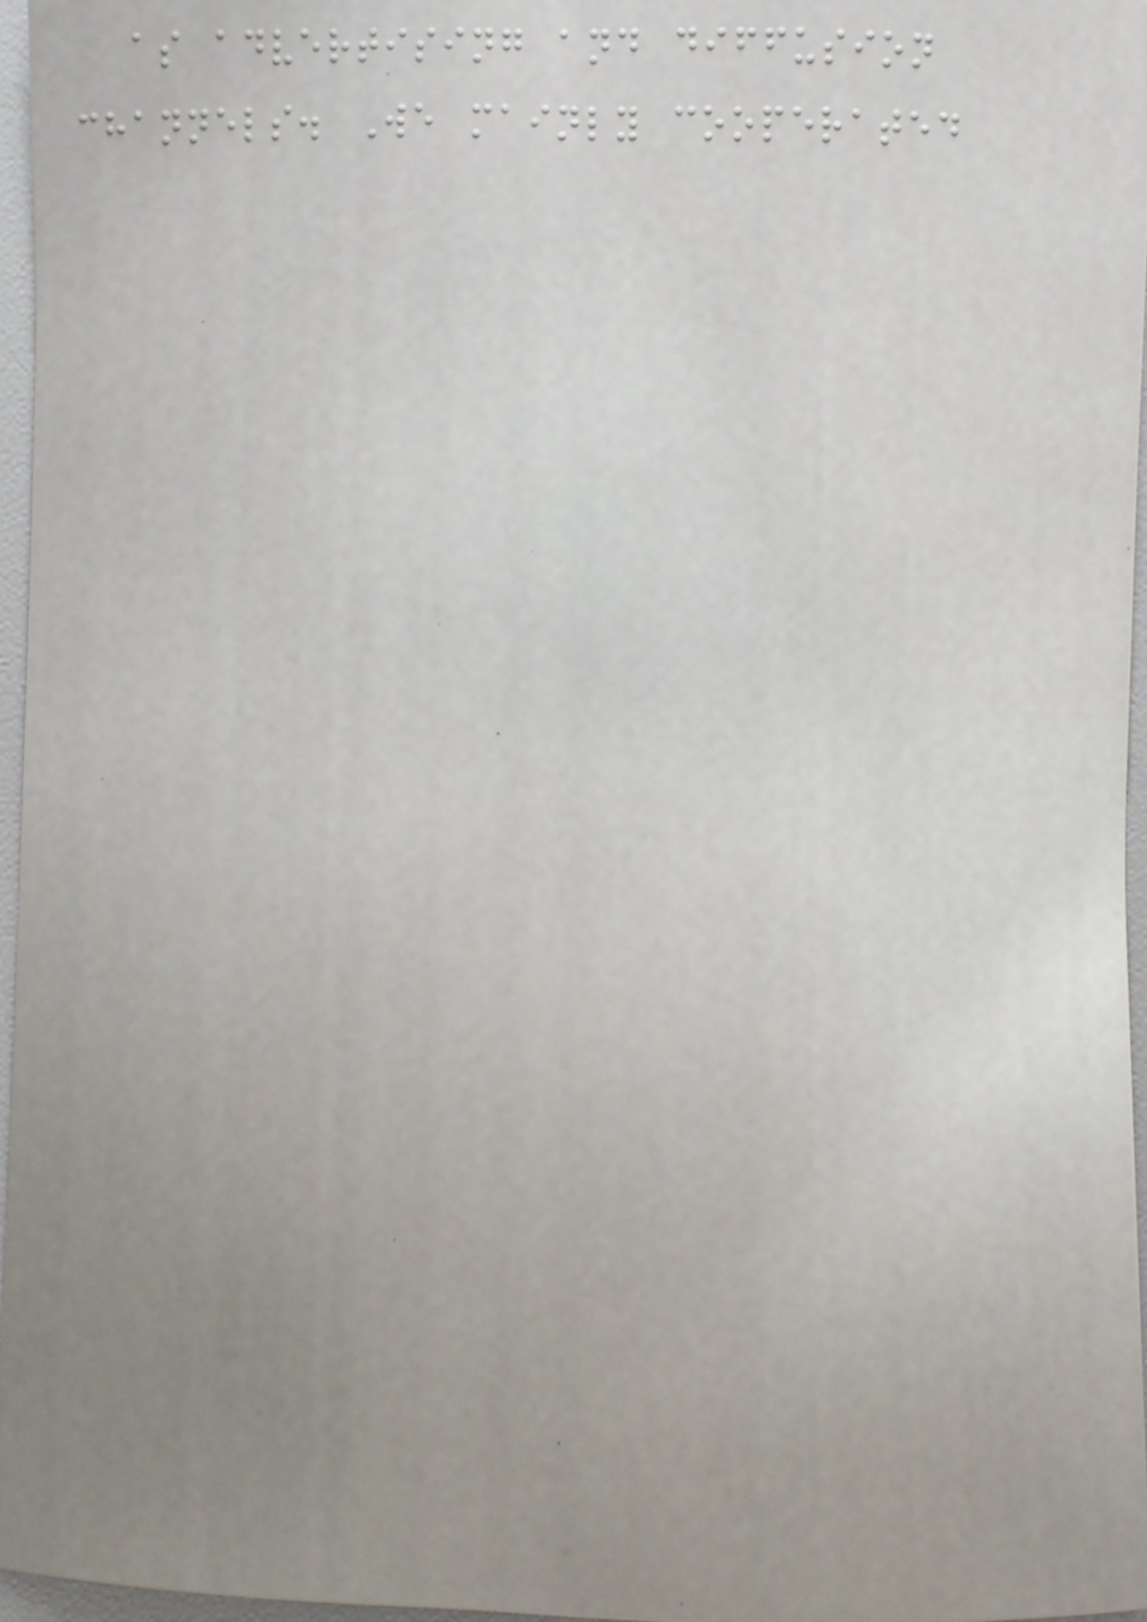as advertising and diffusion
channels. We mainly cooperated
